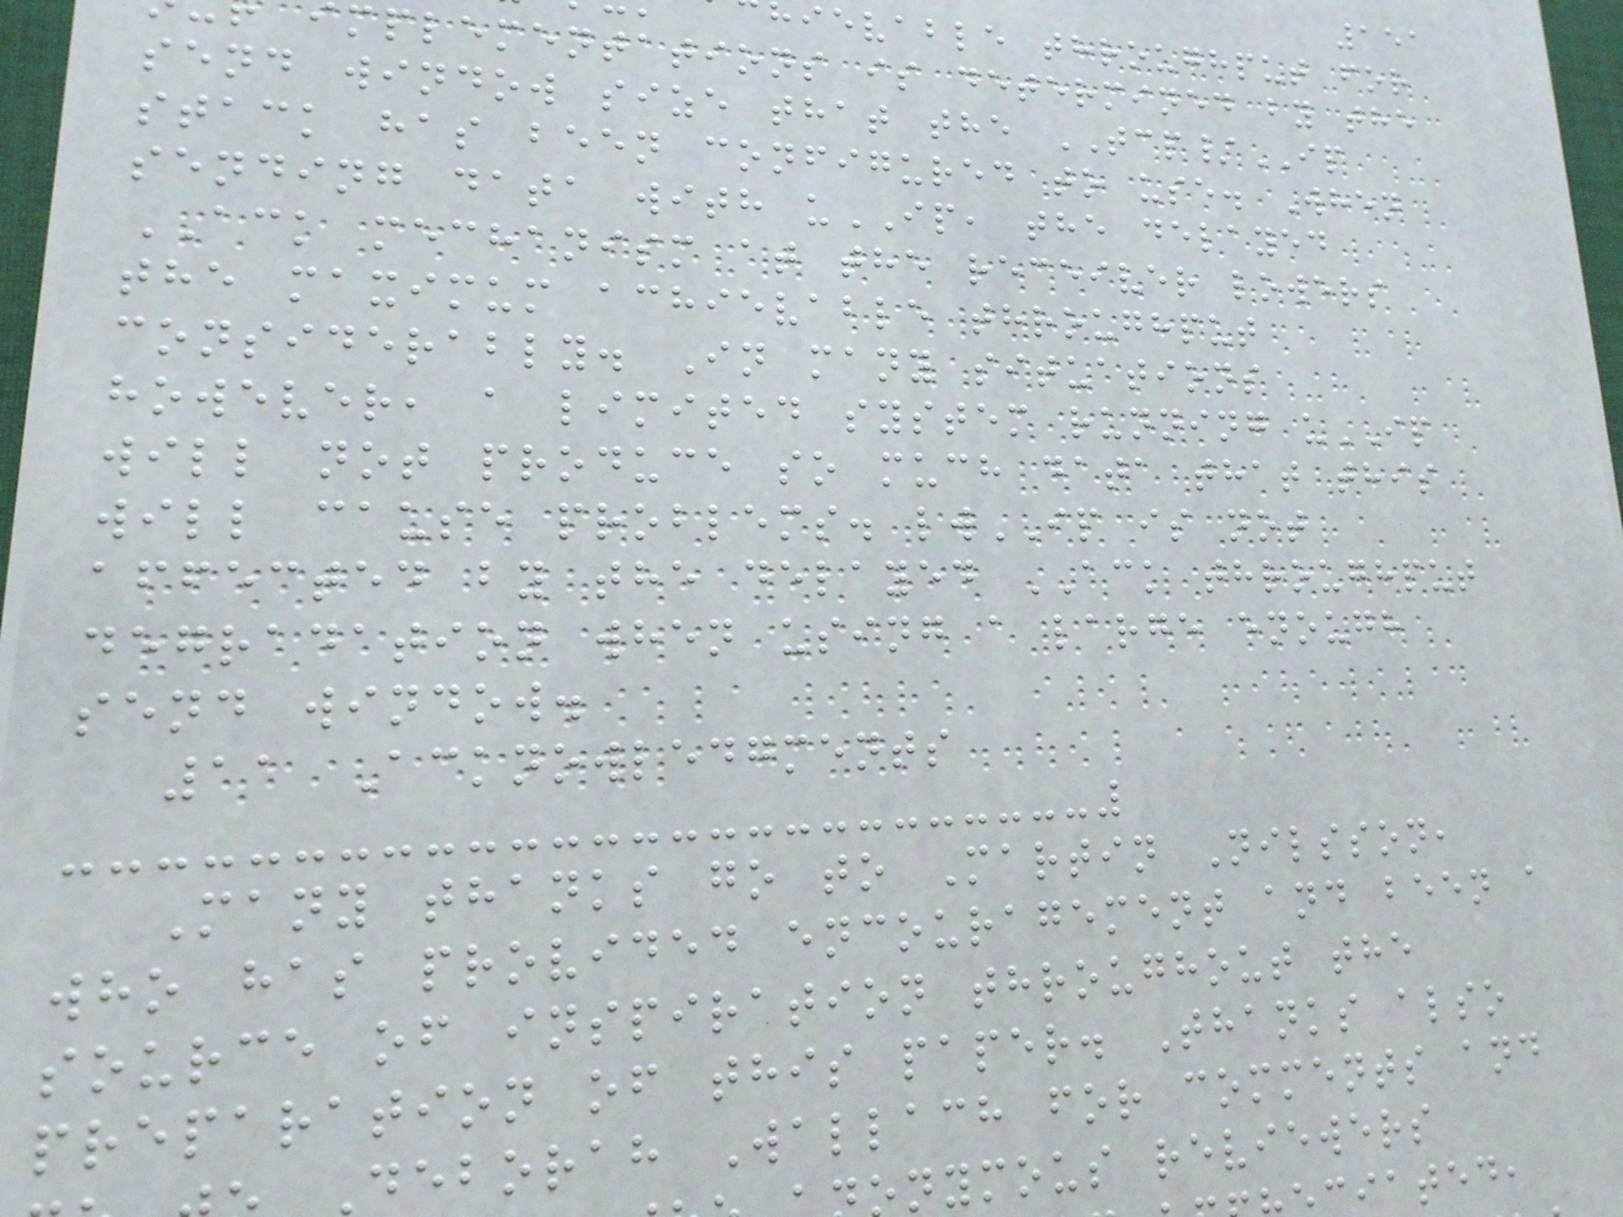151
ievable throughput for
mplementations is determined by the
send window size that the TCP/IP
stack has been configured to use. When
sending data with uIP, the delayed
ACK mechanism at the receiver lowers
the maximum achievable throughput
considerably. In many situations
however, a limited system running uIP
will not produce so much data that this
will cause problems. lwIP is not
affected by the delayed ACK throughput
degradation when using a large enough
send window.
11 Acknowledgments
Many thanks go to Martin Nilsson,
who has provided encouragement and been a
source of inspiration throughout the
preparation of this paper. Thanks also
deborah Wallach for comments and
nymous reviewers
